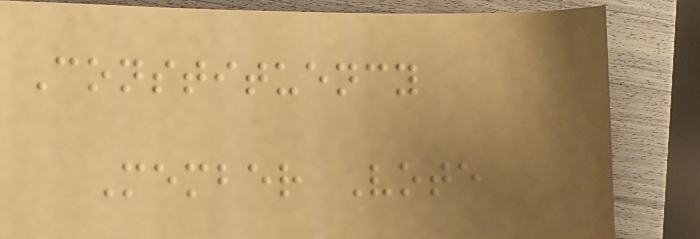Constituency
Member Vote
